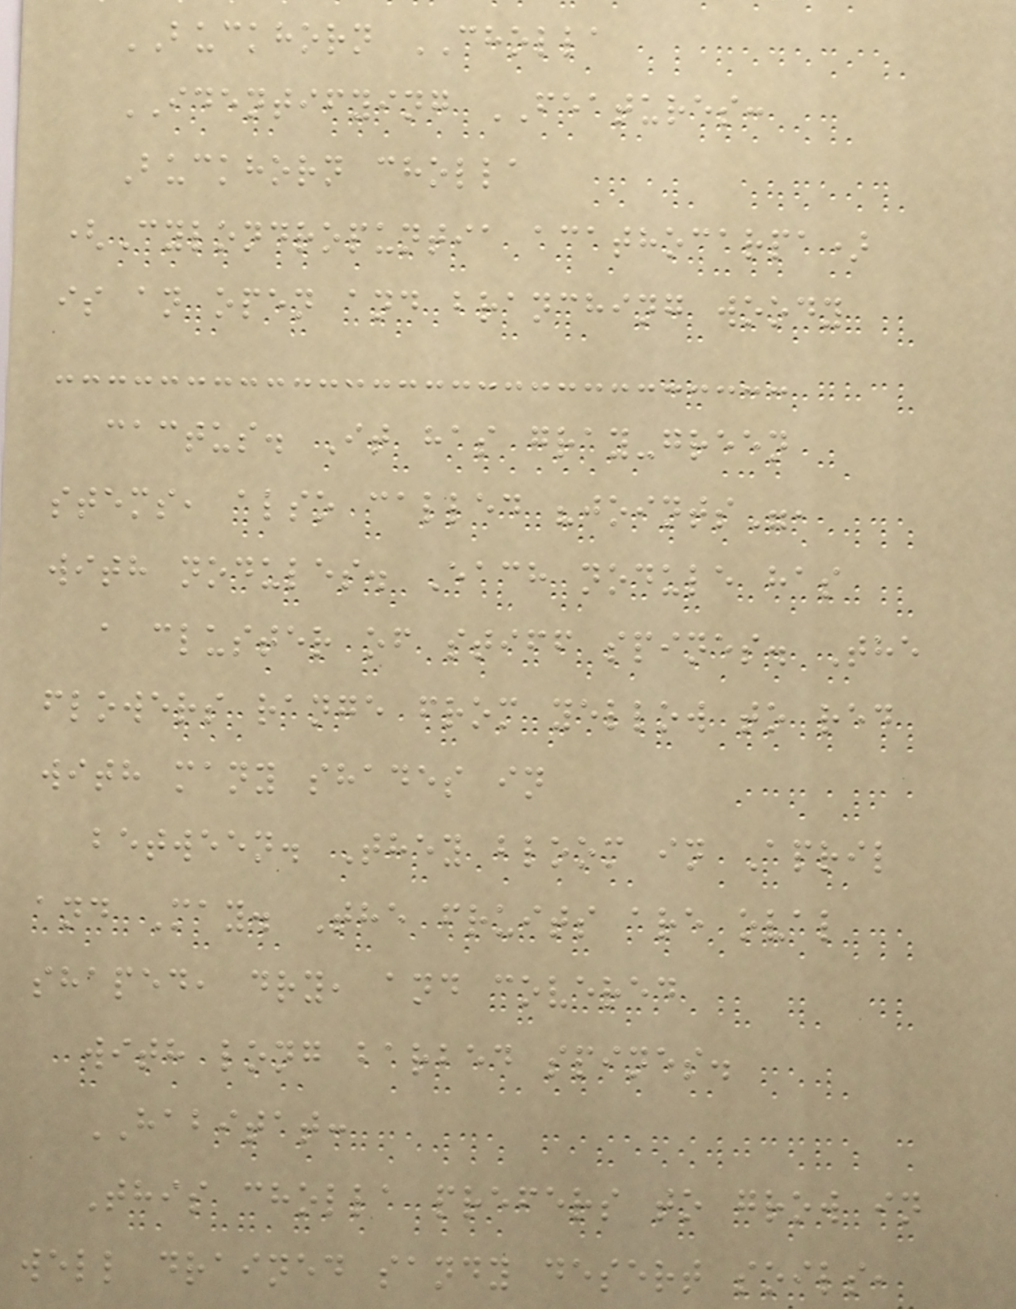BUCKHORN CHOLLA
IDENTIFYING FEATURES:
Buckhorn cholla
(Cylondropuntia acathocarpa)
is an open and branching woody
cactus. It has gray-green
stems, also called "joints",
with nodules. Each nodule has
a cluster of stiff spines. The
flowers range from yellow to red
with many shades in
between. They bloom in April
and May. The fruits are oval
shaped, dry, and covered
with long barbed spines.
HABITAT:
This cholla prefers to grow in
well drained sandy desert soils,
